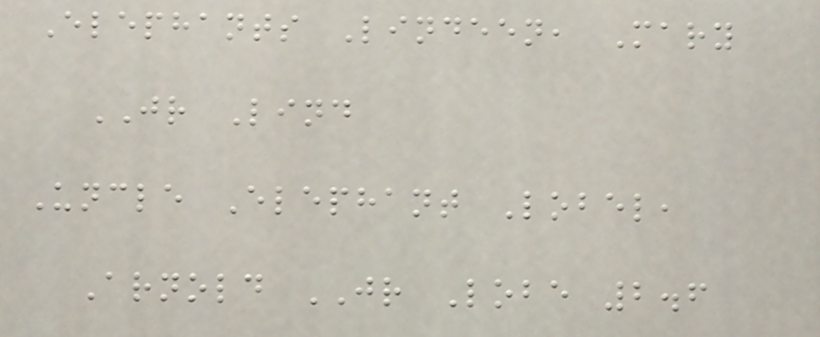Elephants Lindeen, Mary
JR Lind
Uncle Elephant Lobel,
Arnold JR Lobe 2.6
